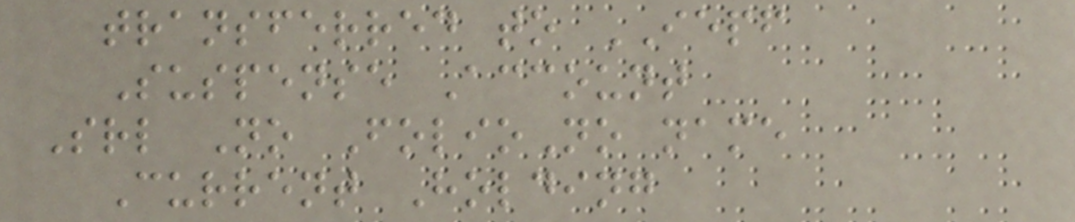transferred to IEPF
Suspense Account
Srl No FolioNo name
Current Holding
